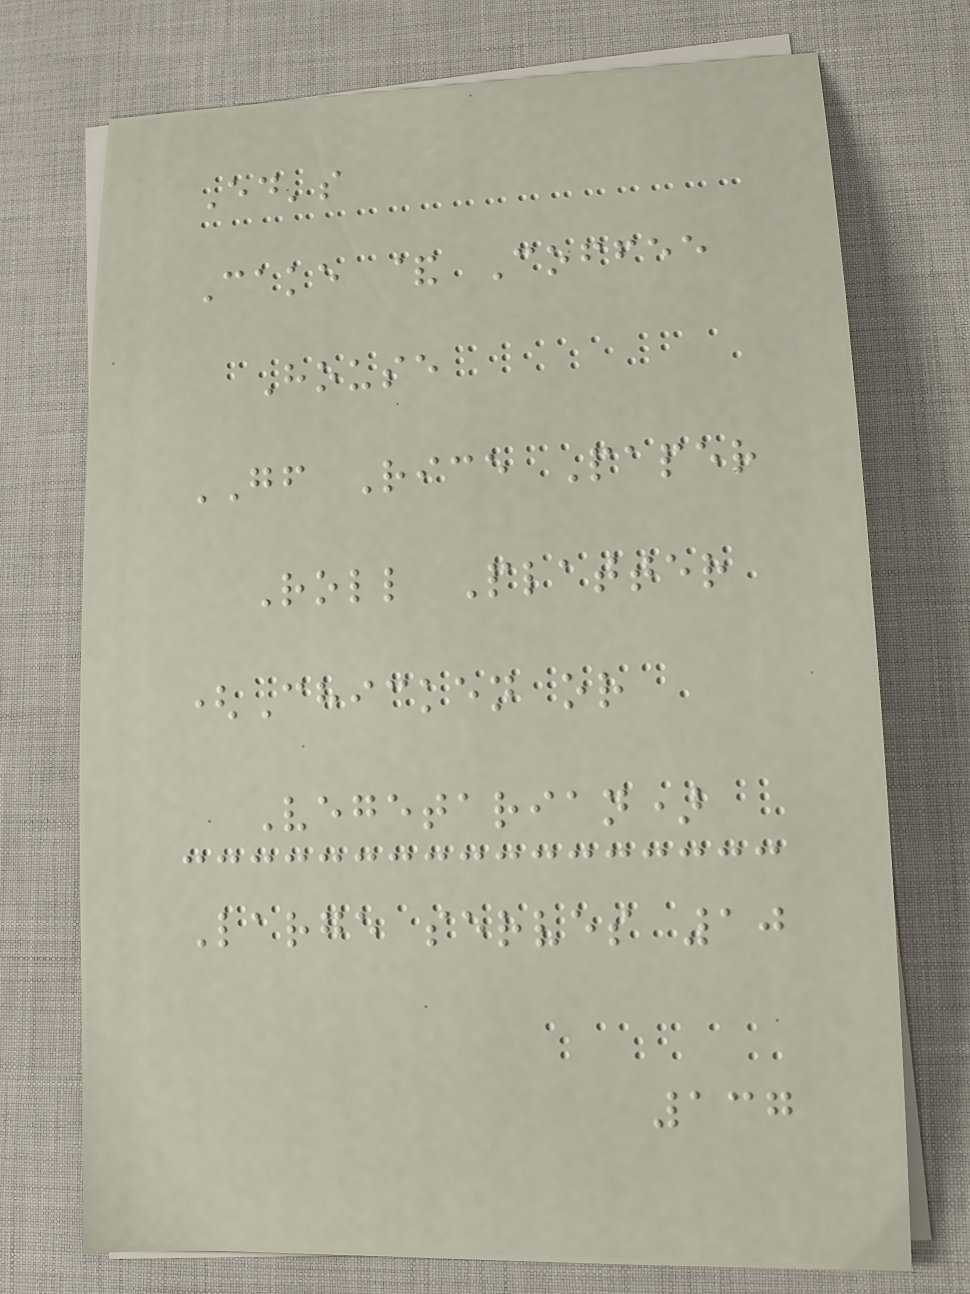Ed's
Cake & Coffee
House
GF Rice Paper
Roll Platter
(Chicken or
Vegetarian)
Large serves 10
137
